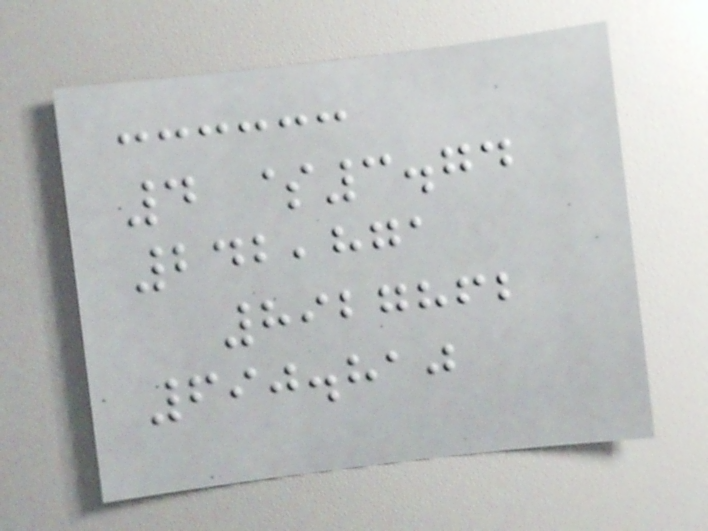4 $3.74
242,871
8927862
690.810
